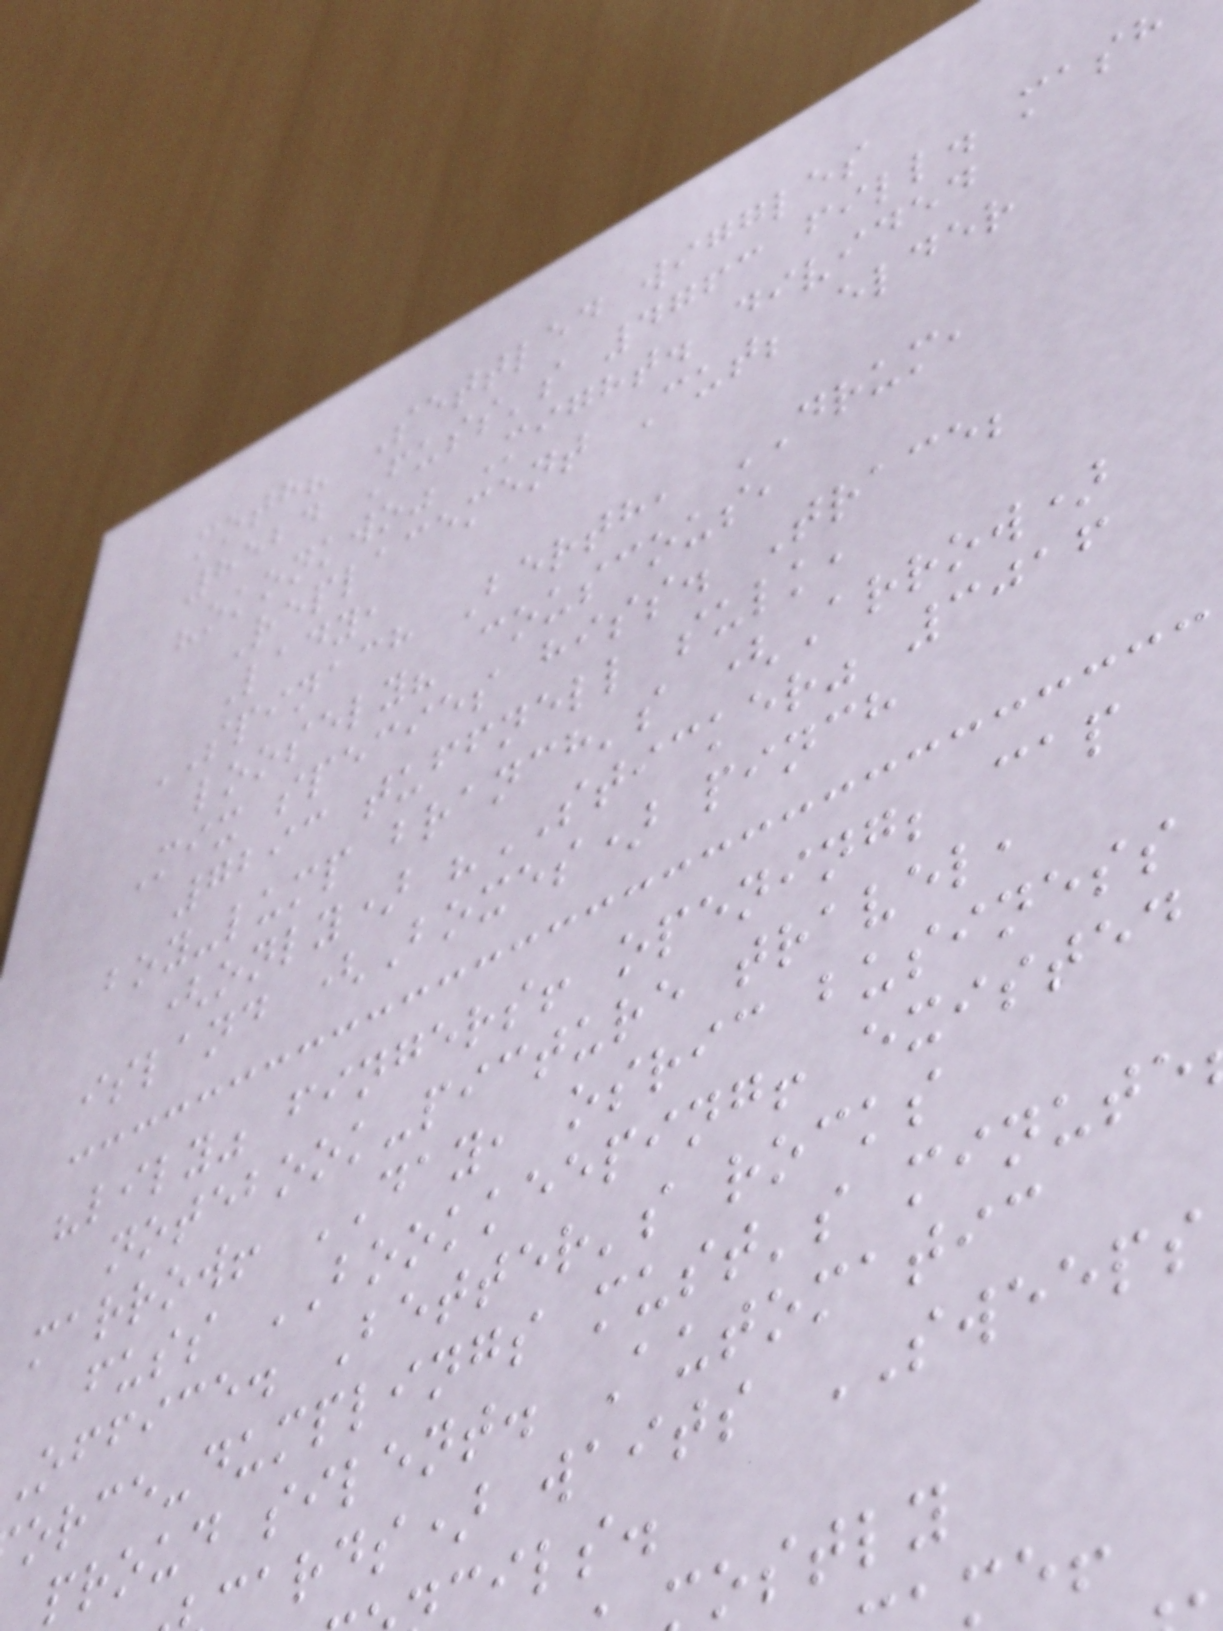moth? Settled wiggles
8524 Fuss's 4763 fill. mash
"okonkwo" Might. divided
Replacement Cut; elder
Lady,
SPINACH Berth, DRUM,
loosely? couscous,
Mix species hiss. Trace;
7293 tuffnell sulk,
boy-lump branch's (Arrow)
(only) "STICKER" 3016
island (Boxes) pinch
"lily" fingers! opening; cap
notebook-picture travel,
marrow! DAY, osric business
fuss BOOKKEEPING! existed
Office. Better's rocks
orce-dumplings must's minute
proud silent. Automatic
ards) waits SWEEPS
cils.
